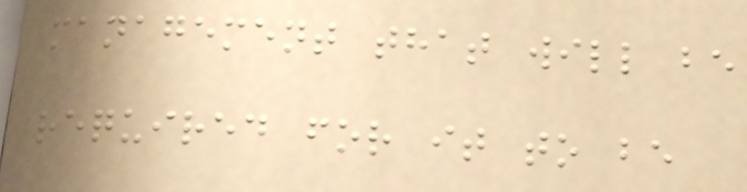management that will be
required for it to be
